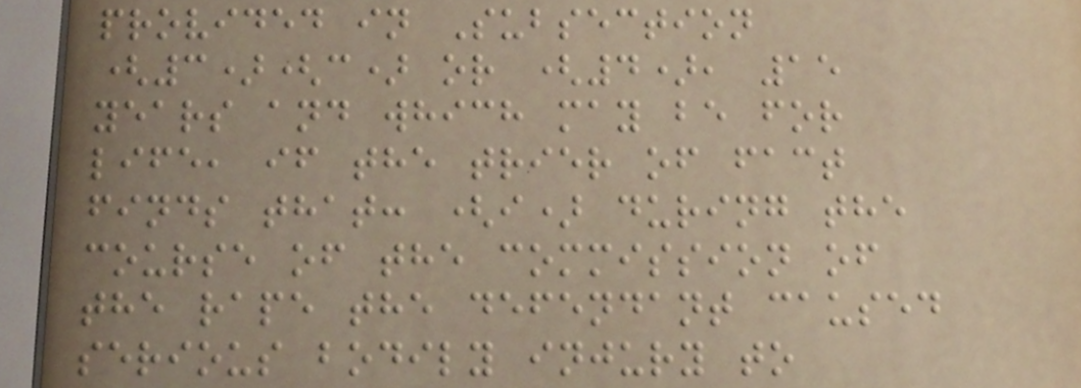provided in Subsection
(3)(c) or (4), 15
years and which may be for
life, if the trier of fact
finds that: (i) during the
course of the commission of
the rape the defendant caused
serious bodily injury to
